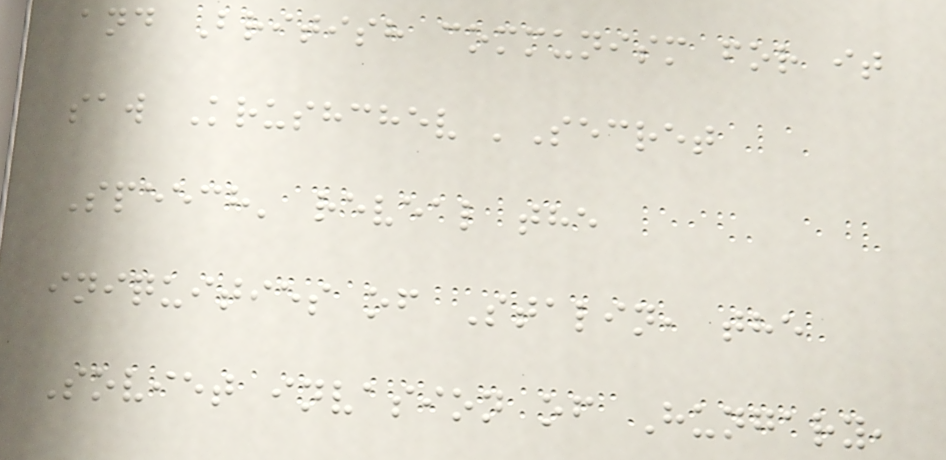and British communism for it
saw Krushchev 'Secret
Speech' reveal the
iniquities of Stalin, the
Soviet invasion of Hungary,
